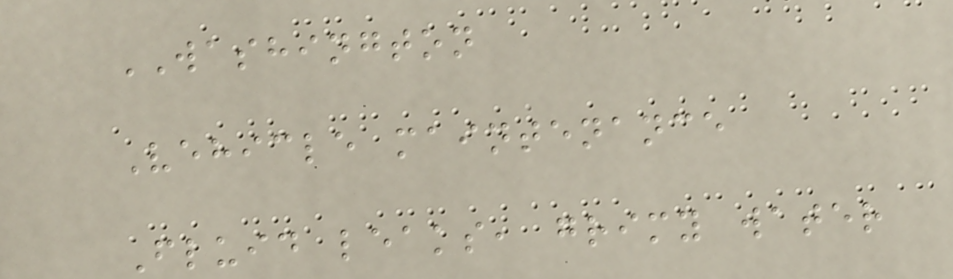WASHINGTON
Vehicle maintenance
Fluid leaks, grimy water
